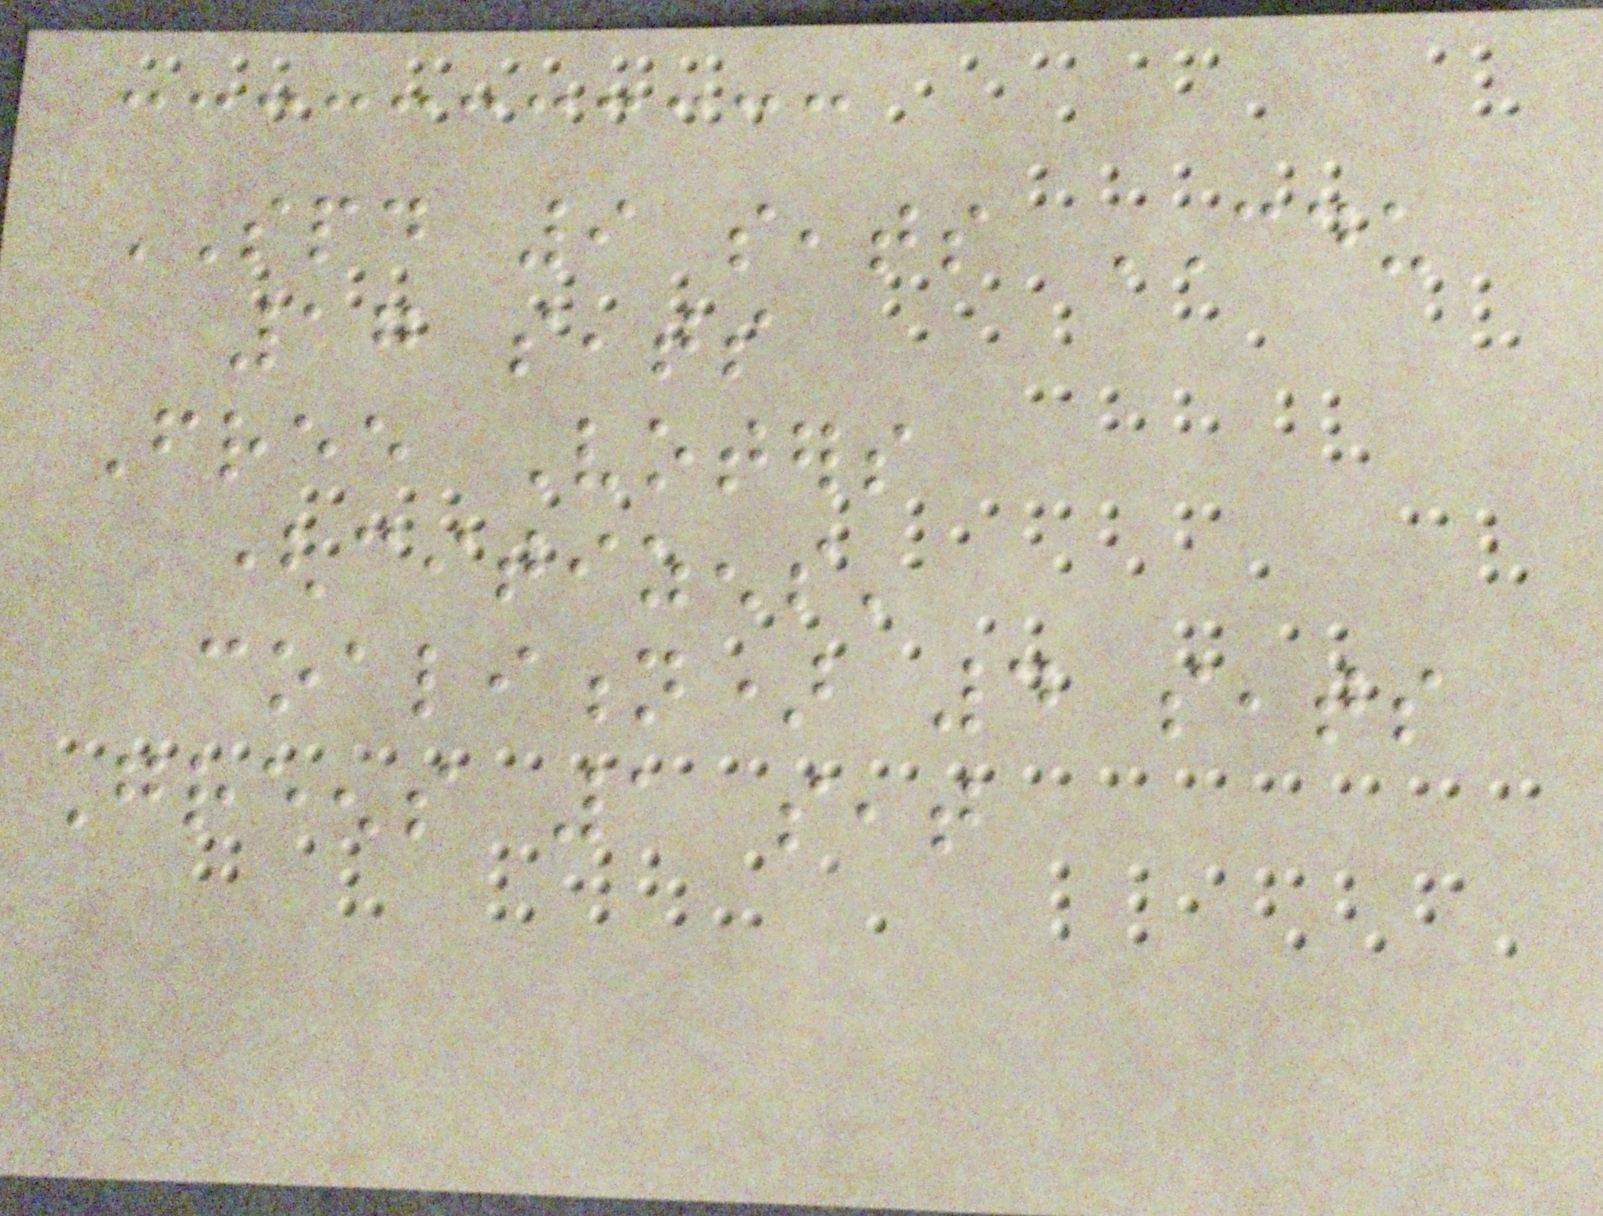SPD 9 seats CDU
17 seats
Free Voters
(citizens'
coalition) 4 seats
Greens 1 seat
